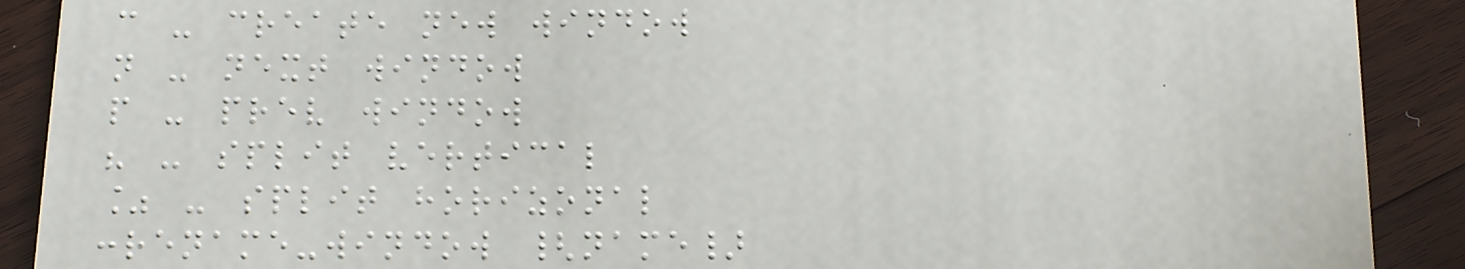c - create new window
n - next window
p - prev window
" - split vertical
% - split horizonal
:rename-window {name}
